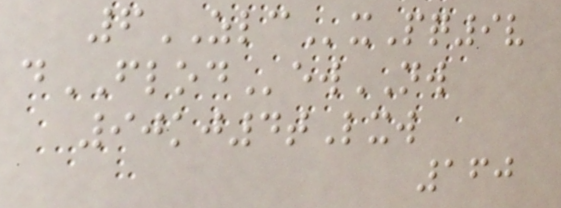6ZLCxPq9v
dFLODewNW
90kj4tLxw
160
